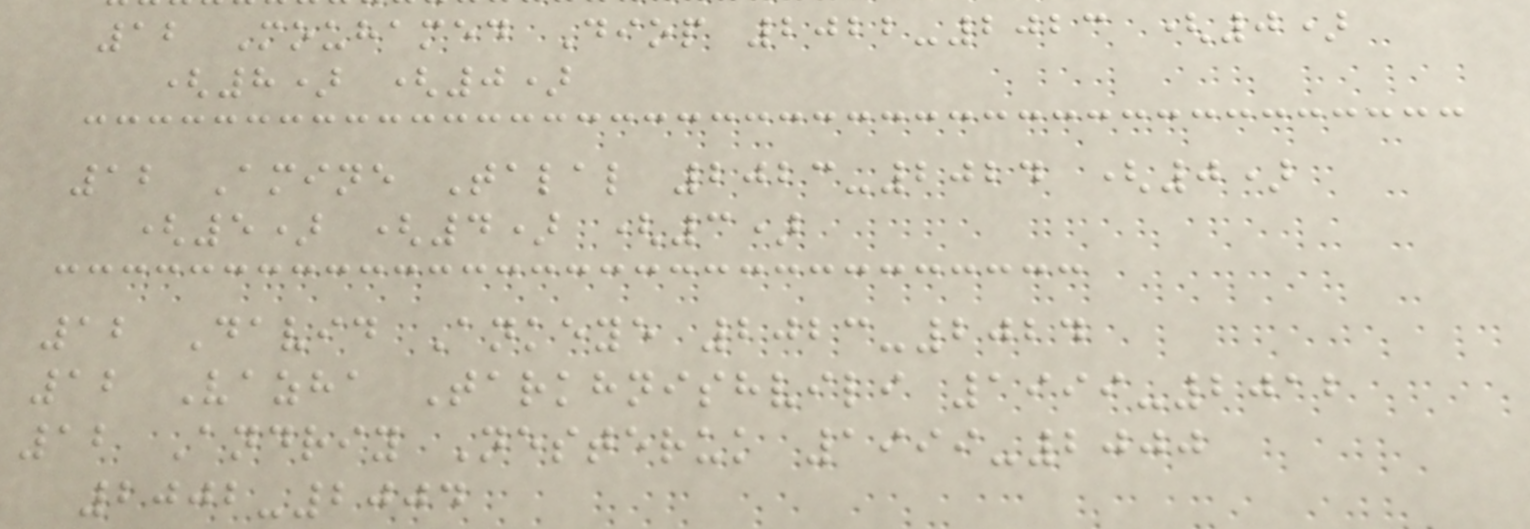12 Mouhamed Diop 2022-2023 (0)
(8) (0)
12 Amine Talal 2023-2024 (0)
(5) (4) (3)
12 David Ankeye 2023-2024
12 Vazha Tarkhnishvili 1999-2012
12 Andriy Nesteruk 1999-2000
2002-2004
